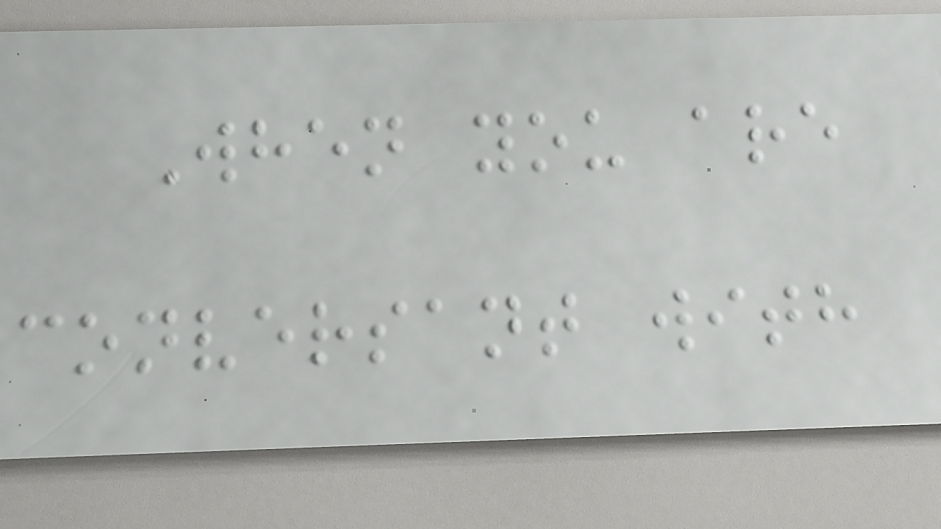When you are
conversant with
